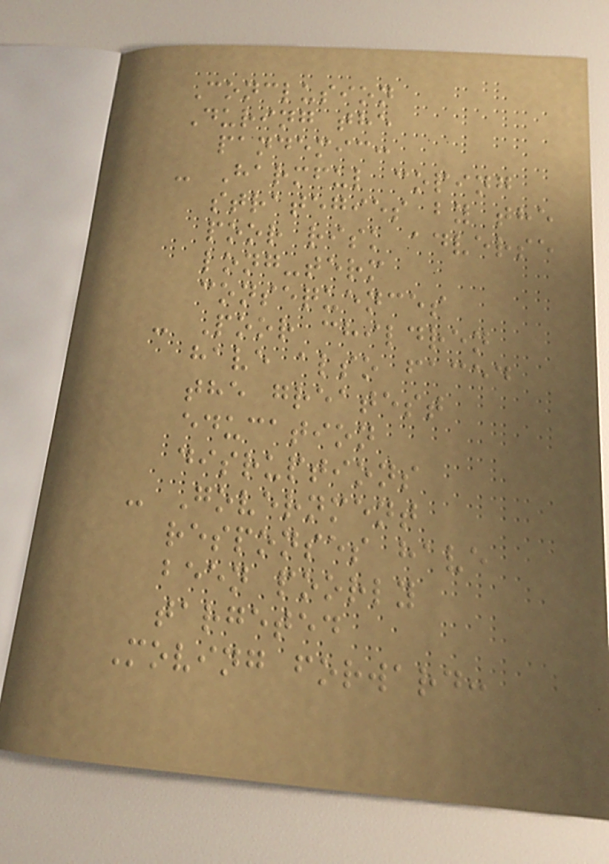Conclusion
During the
pandemic:
- Harmful coping
strategies by the
poor risk adverse
long-term
consequences
- Poor children
have also faced
the greatest
education
disruptions
- Government
responses have
been poorly
targeted
Moving forward:
